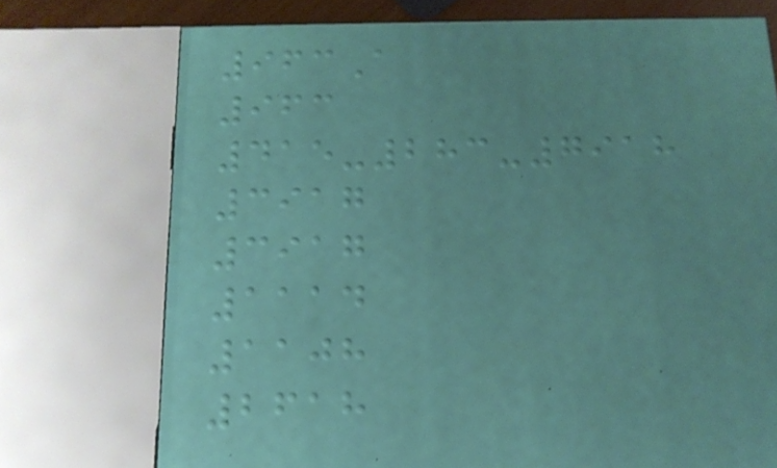963A
963
415-283-7918
3917
3917
1114
1108
2618
